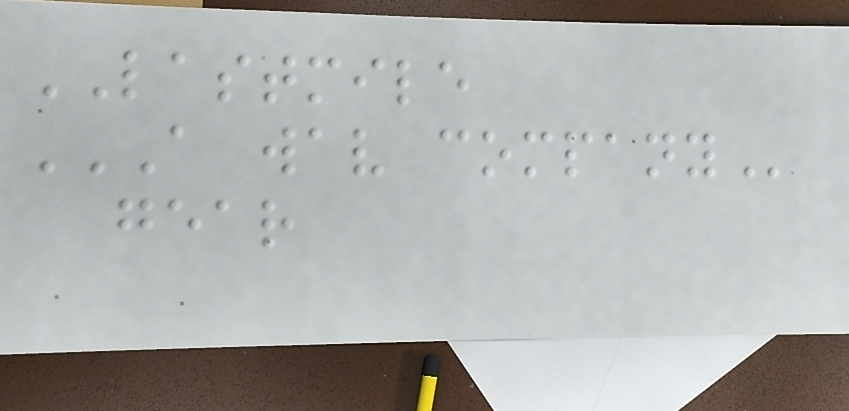LASTMILE
A WAV COMPANY
gear
